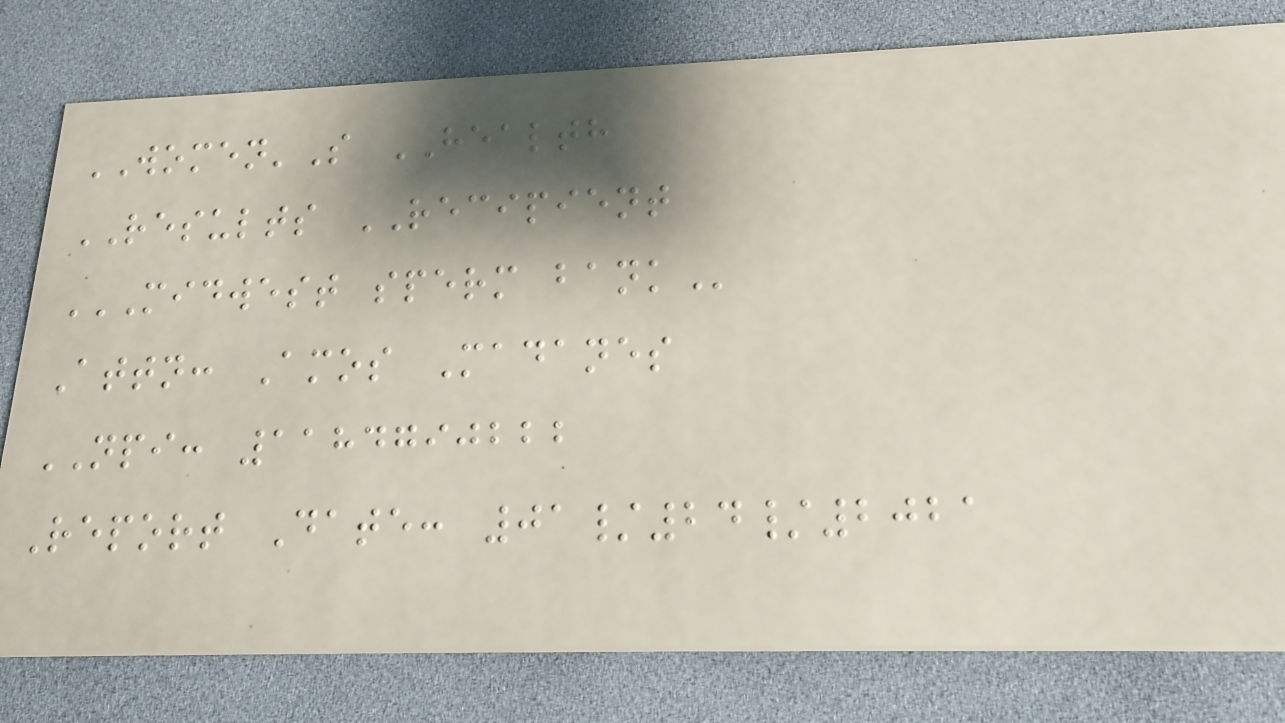WOMEN'S HEALTH
RESULTS RECIPIENT
MIDWEST SPERM BANK
Attn: Amos Madanes
NPI: 1184790222
Report Date: 01/24/2021
